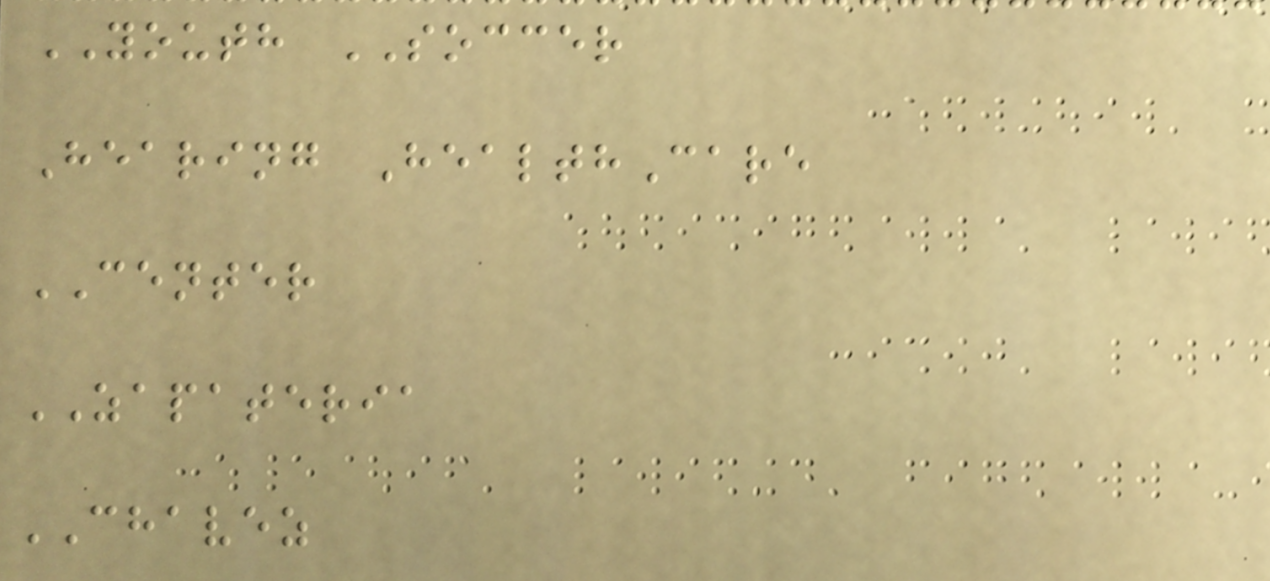YOUTH SOCCER
Hearing HealthCare
CENTER
ZAPATERIA
CHAVEZ
